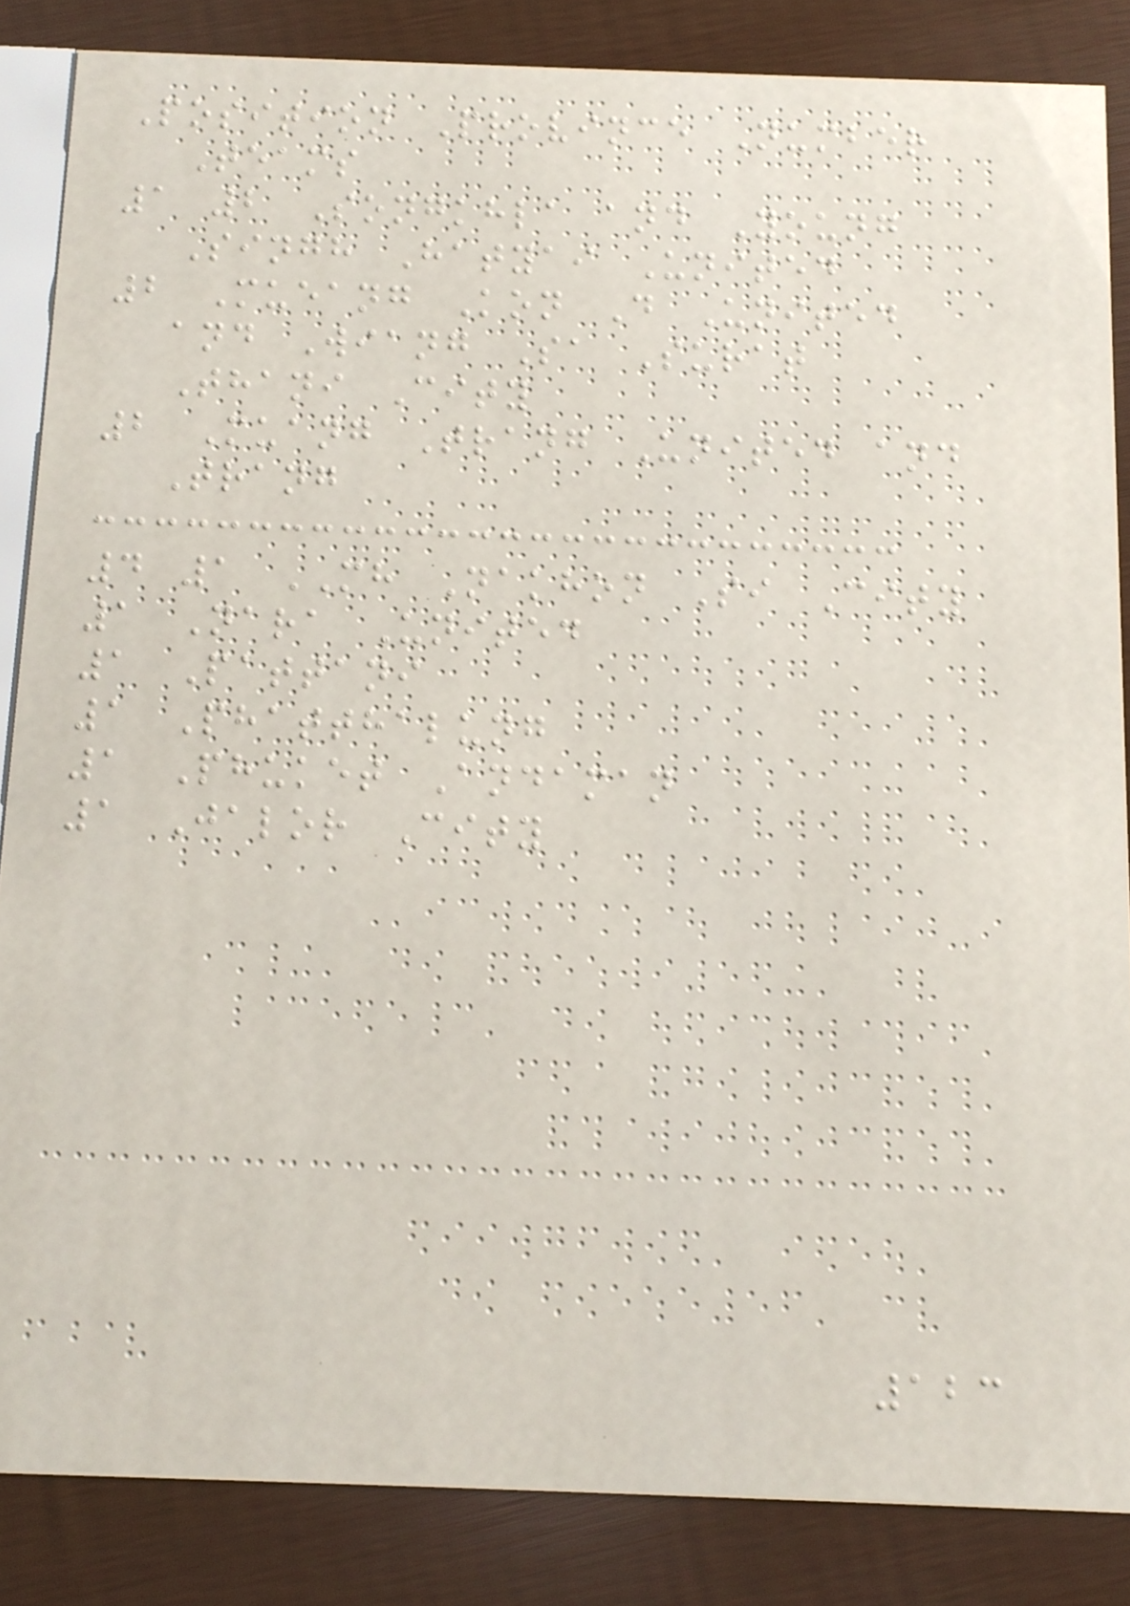Position Province Number
Teams
1 2 Songkhla and Young
Singh Hatyai United
2 Mueang Kon D United
and Wiang Sa Surat
Thani City
2 Muang Trang United and
Trang
4 1 MH Nakhon Si City
1 Nara United
1 Pattani
1 Phatthalung
1 Phuket Andaman
1 Jalor City
123
